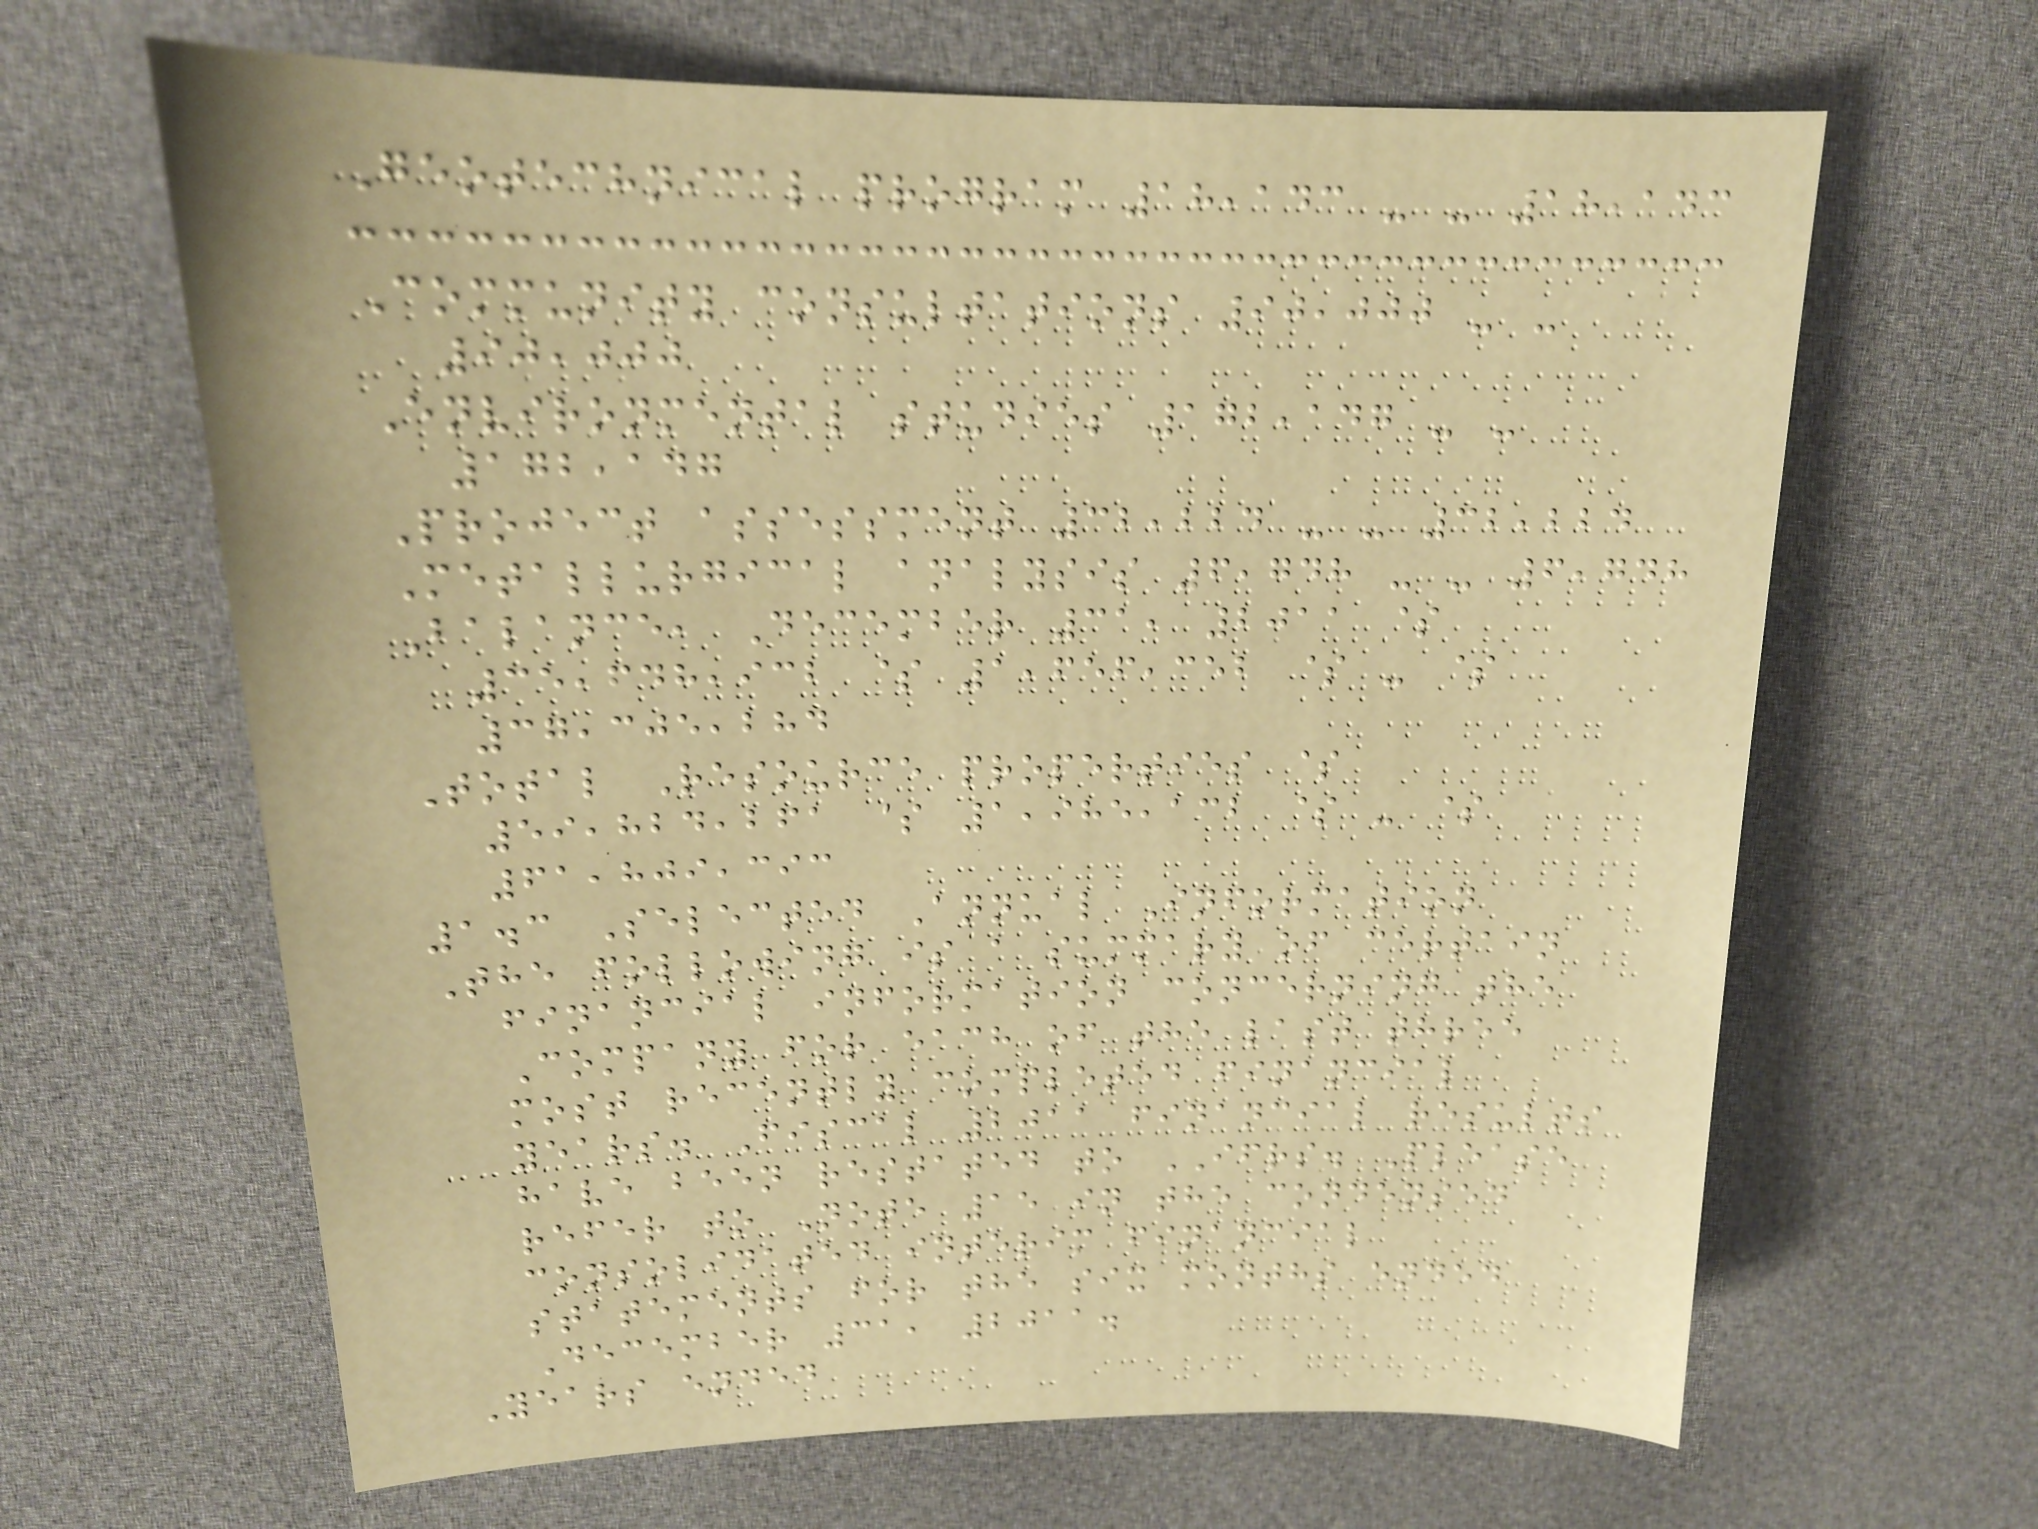Geotechnical program 18,143 - - 18,143
Community consultations 90,000 - -
90,000
Environmental studies 172,147 - -
172,147
Project assessment 32,224 - - 32,224
Metallurgical analysis 6,748 - - 6,748
Balance, December 31, 2011 $
35,648,932 $ 1,656,352 $ - $
37,305,284
Total Resource properties $
59,824,261 $ 1,985,132 $ - $
61,809,393
1.3 Selected Annual Information
The following is a summary of certain
financial information concerning the
Company for each of the last three
most recently completed financial
years. Fiscal 2011 financial results
have been restated to IFRS. Please
refer to Note 15 in the condensed
consolidated interim financial
statements for the six months ended
December 31, 2011.
Years ended
